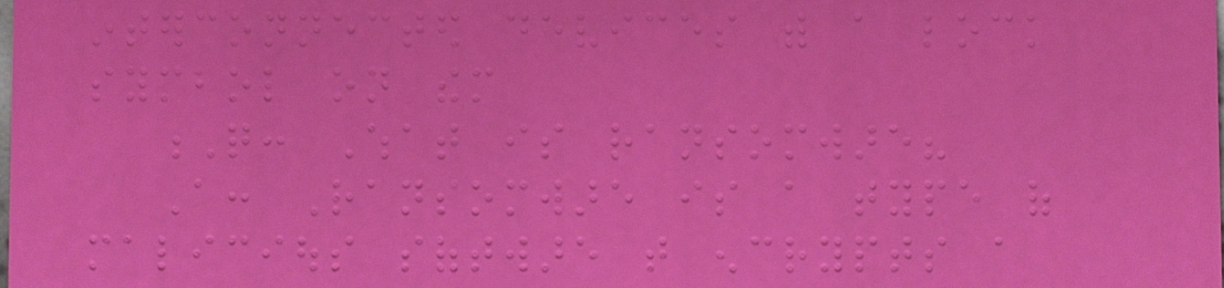interconnected devices with a lock
symbol on them
Q: What is ransomware?
A: Ransomware is a type of
malicious software that encrypts a
